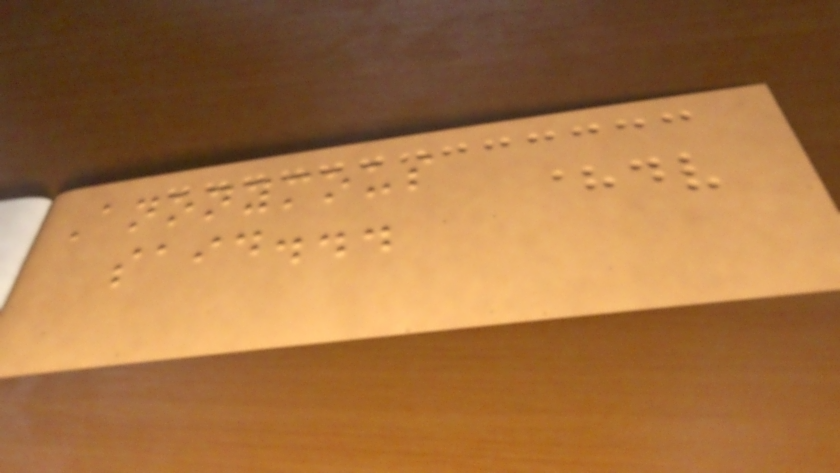Anonymous
said...
